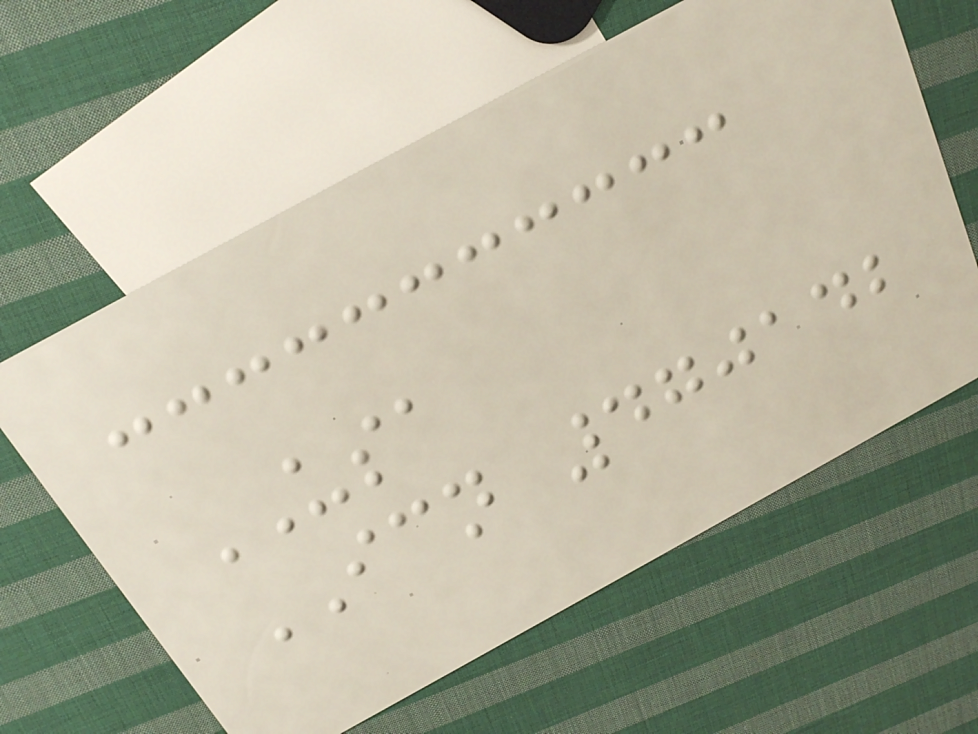USA
ICN 470142
